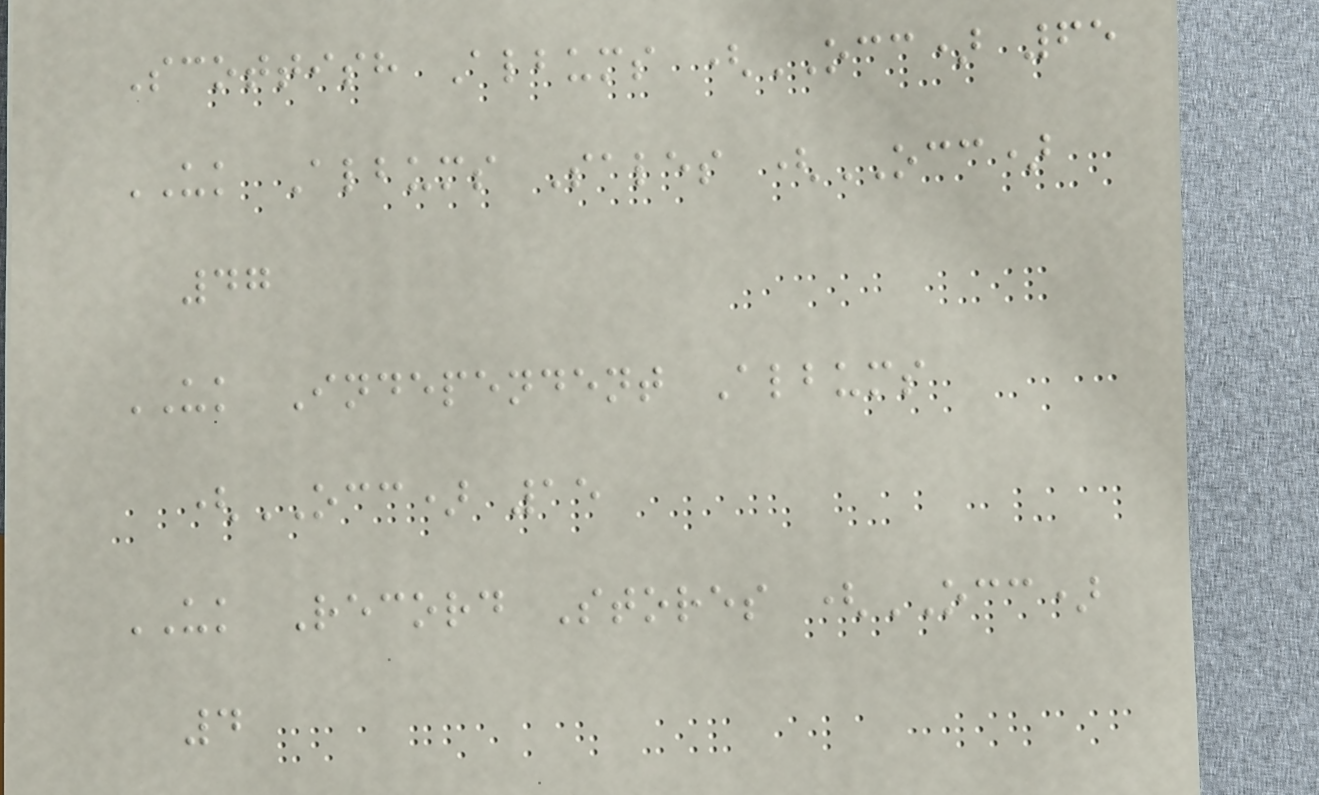Scottish Albums (OCC) 65
UK Albums Sales (OCC)
47
UK Independent Albums
(OCC) 15
UK Record Stores (OCC)
4
